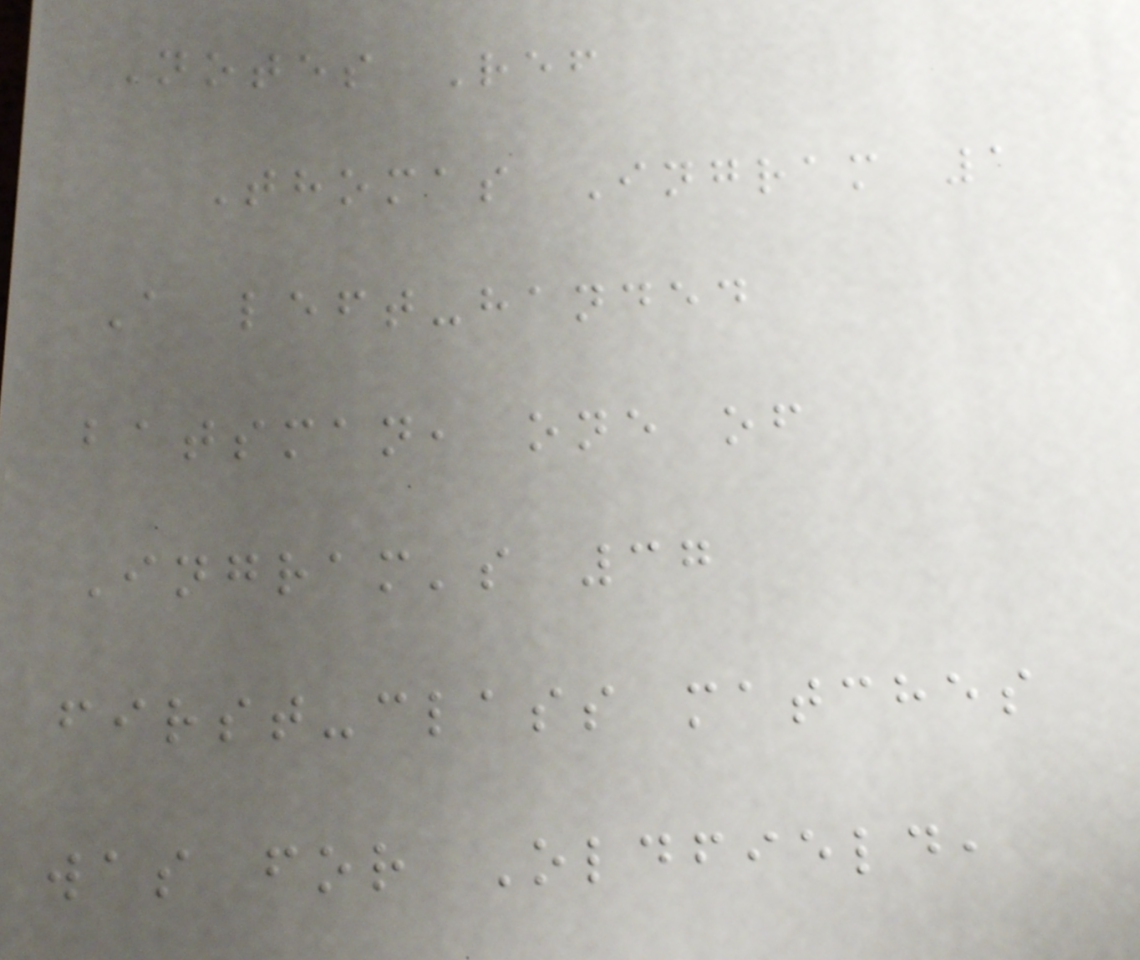Notes Ref
Thomas Ingram 1
A left-handed
batsman, one of
Ingram's 37
first-class matches
was for Oldfield,
